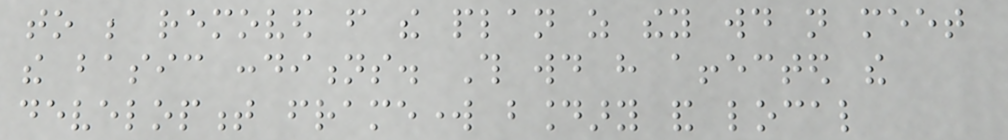to be removed from the plan as they would not meet
the basic conditions. This would have affected the
development framework boundary and local
